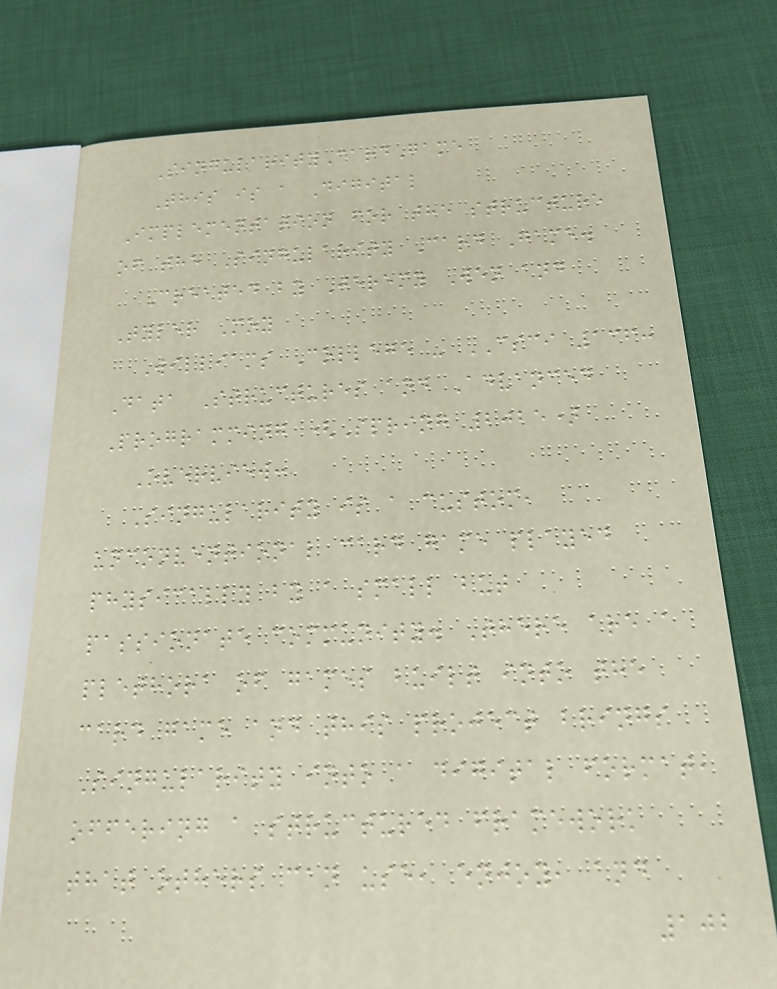SingularityCardGame
This is a Digital
Implementation for the structure
of the Singularity Card Game.
Created by Jeremy Wen and
Tyler Moy
Williams College - CSCI 136:
Data Structures and Advanced
Programming (Spring 2025)
Overview:
Singularity is a custom,
unconventional card game played
physically by a small but
passionate community. There are a
plethora of games built into the
card game and this project brings
Singularity into a digital format,
offering a structured framework
that others can use, enjoy, and
102
